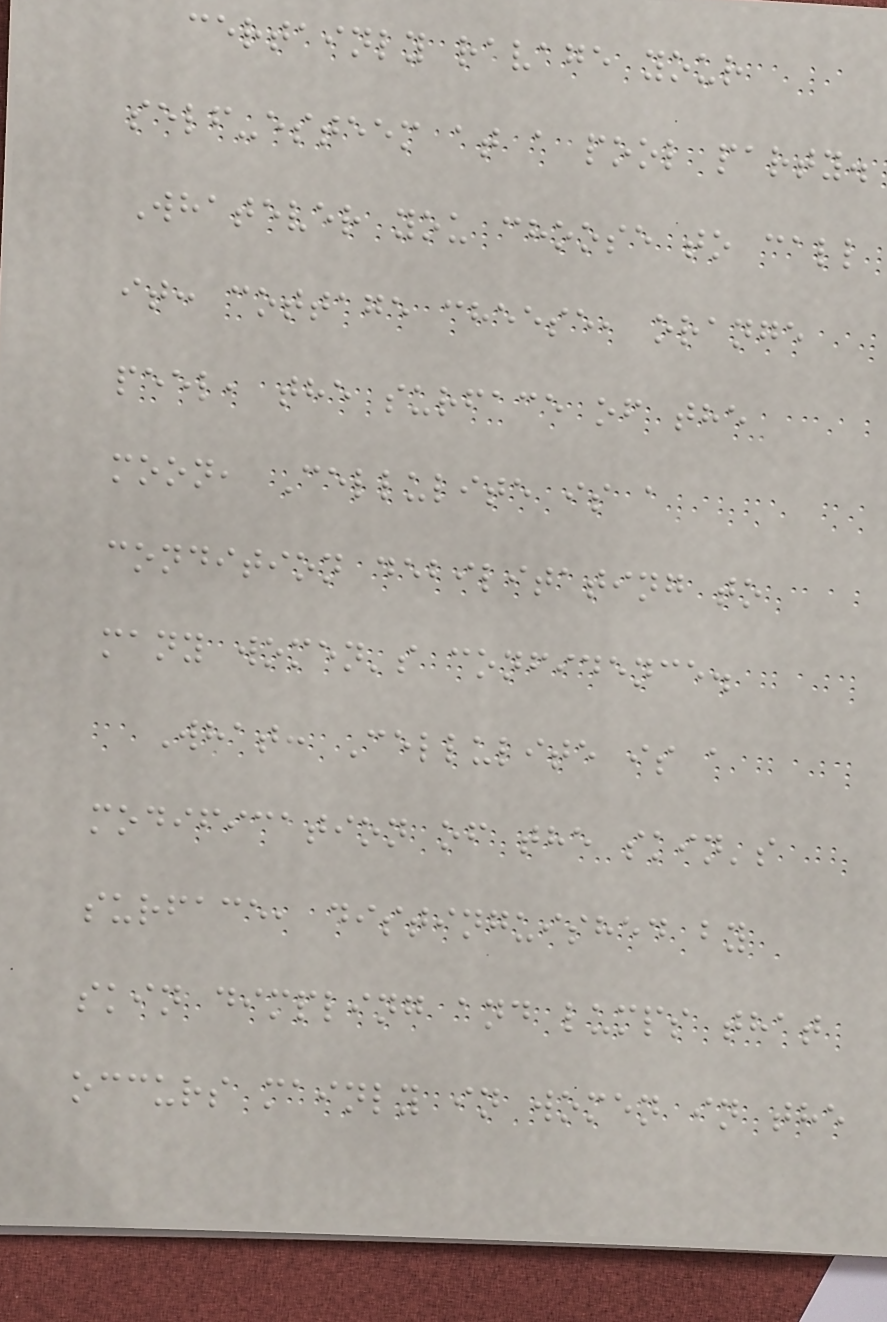certainly ravage your
self-esteem at a pool party.
Whatever you choose to call
it: cottage cheese, orange
peel, the surface of the
moon, Cellulite is a
condition debilitating to
many women's confidence.
What: Cellulite is a
modification of the skin's
surface, distinguished by
skin dimpling and lumps that
occurs mainly in women in the
